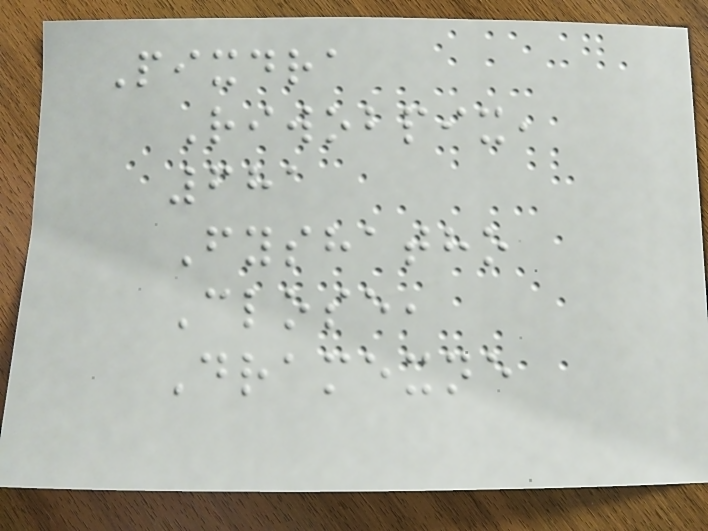Pixdra
Riwobpix,
681
Fyshatho
Close,
Dramexne
